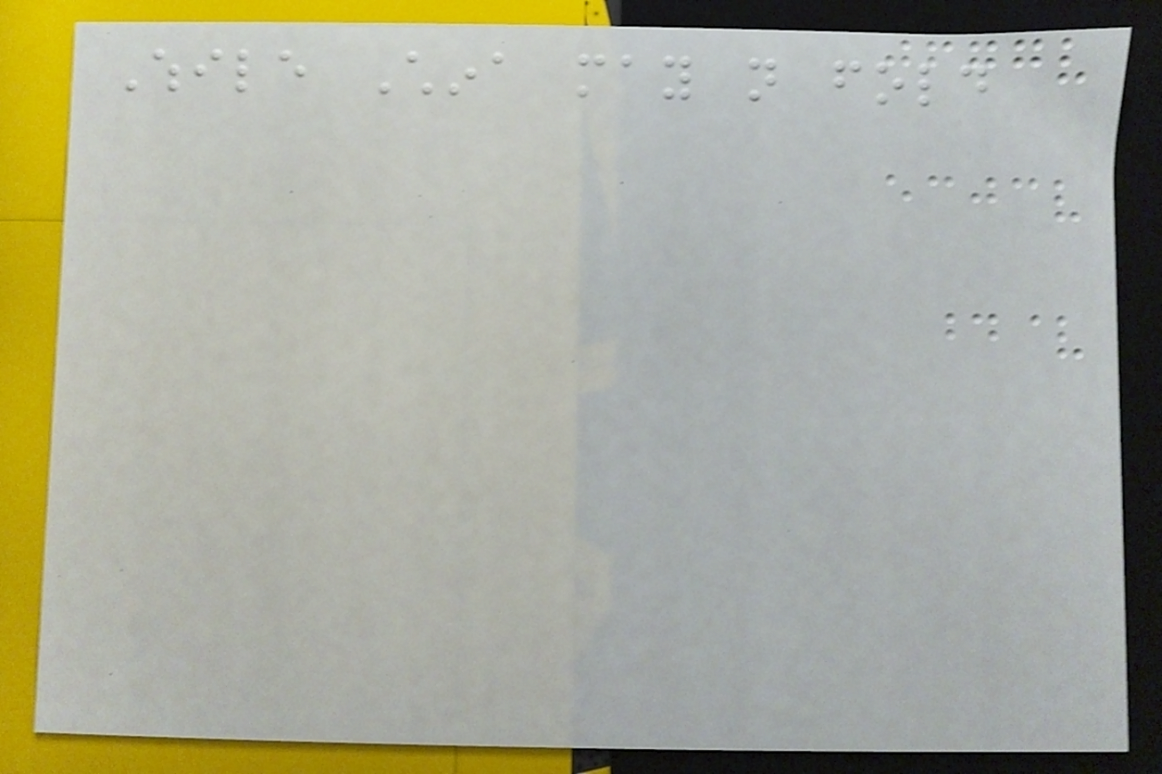While China may not fold
